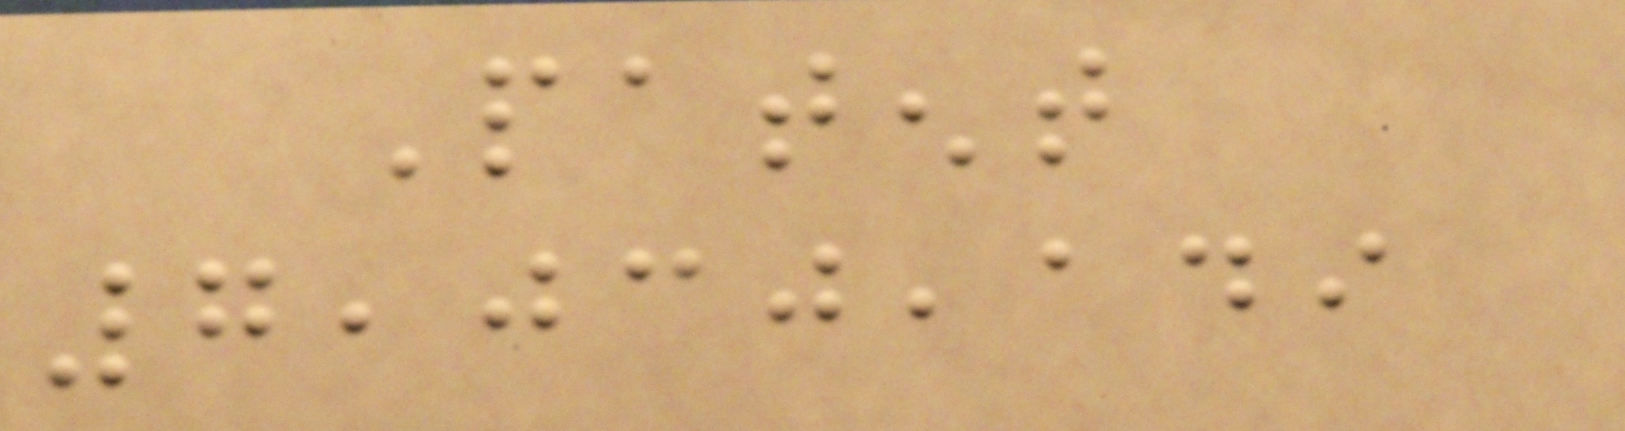Patent
7,030,149
